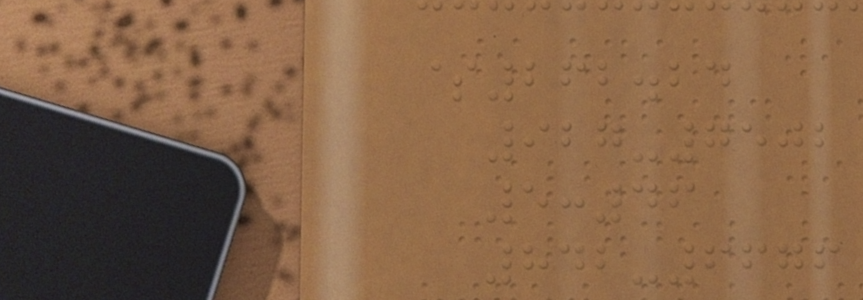$262.24
927-7502
5:46
842-6676
